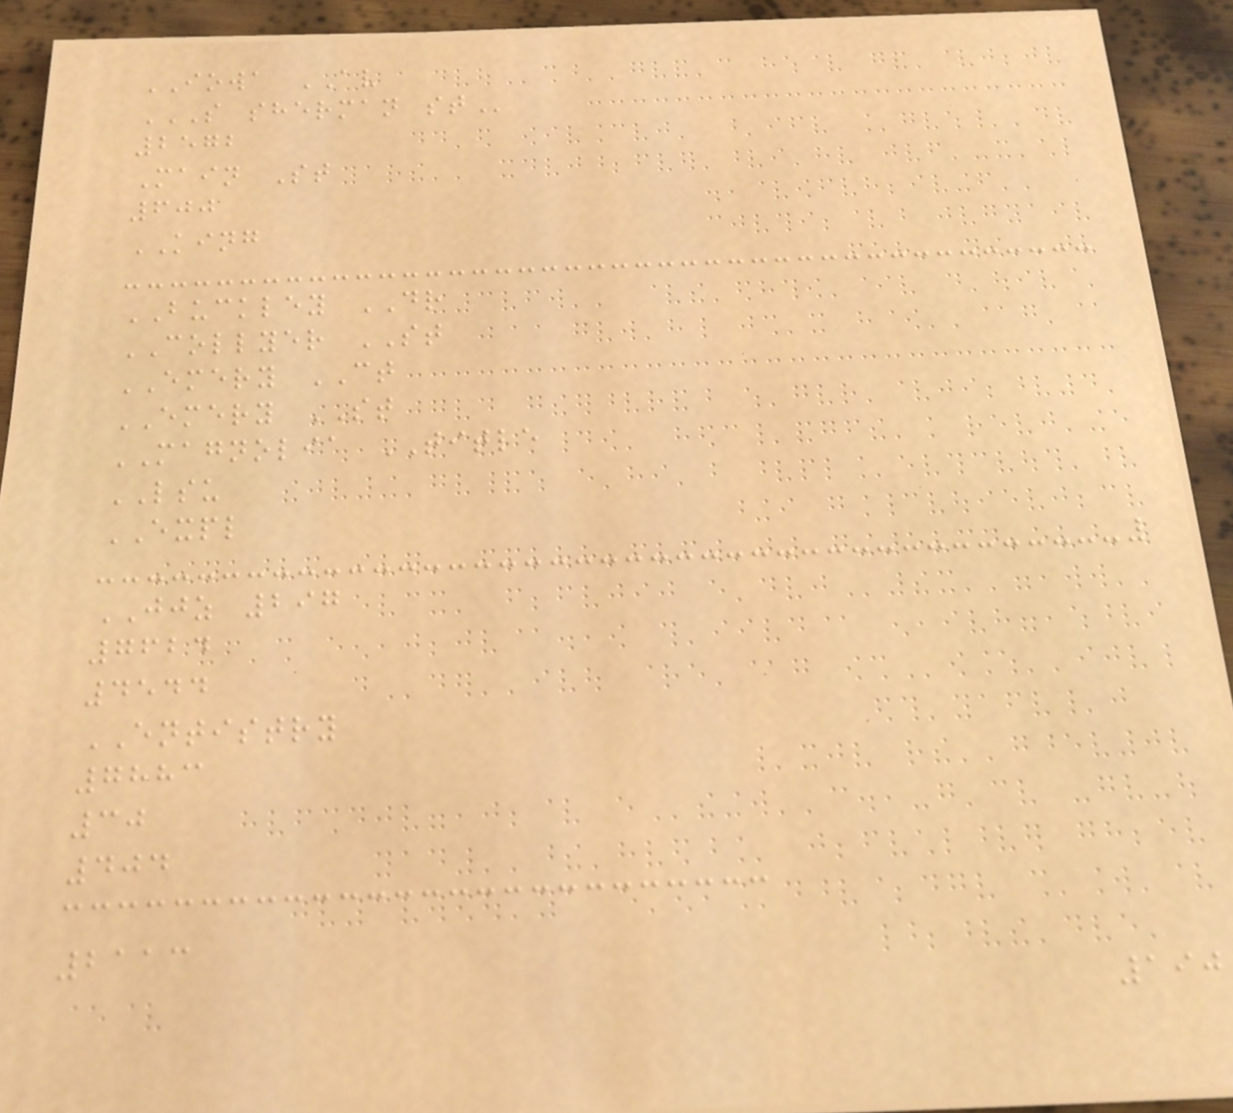IOWA AV
S SHERMAN ST
2572
Main St
600
KING
BUCKLEY DR
COLLYER ST
EMERY CT
EMERY ST
MAGNOLIA TITLE
LSU
EXPL
JJZ 297
7624
4544
ENTISTRY
7883
30
404
2113
190
